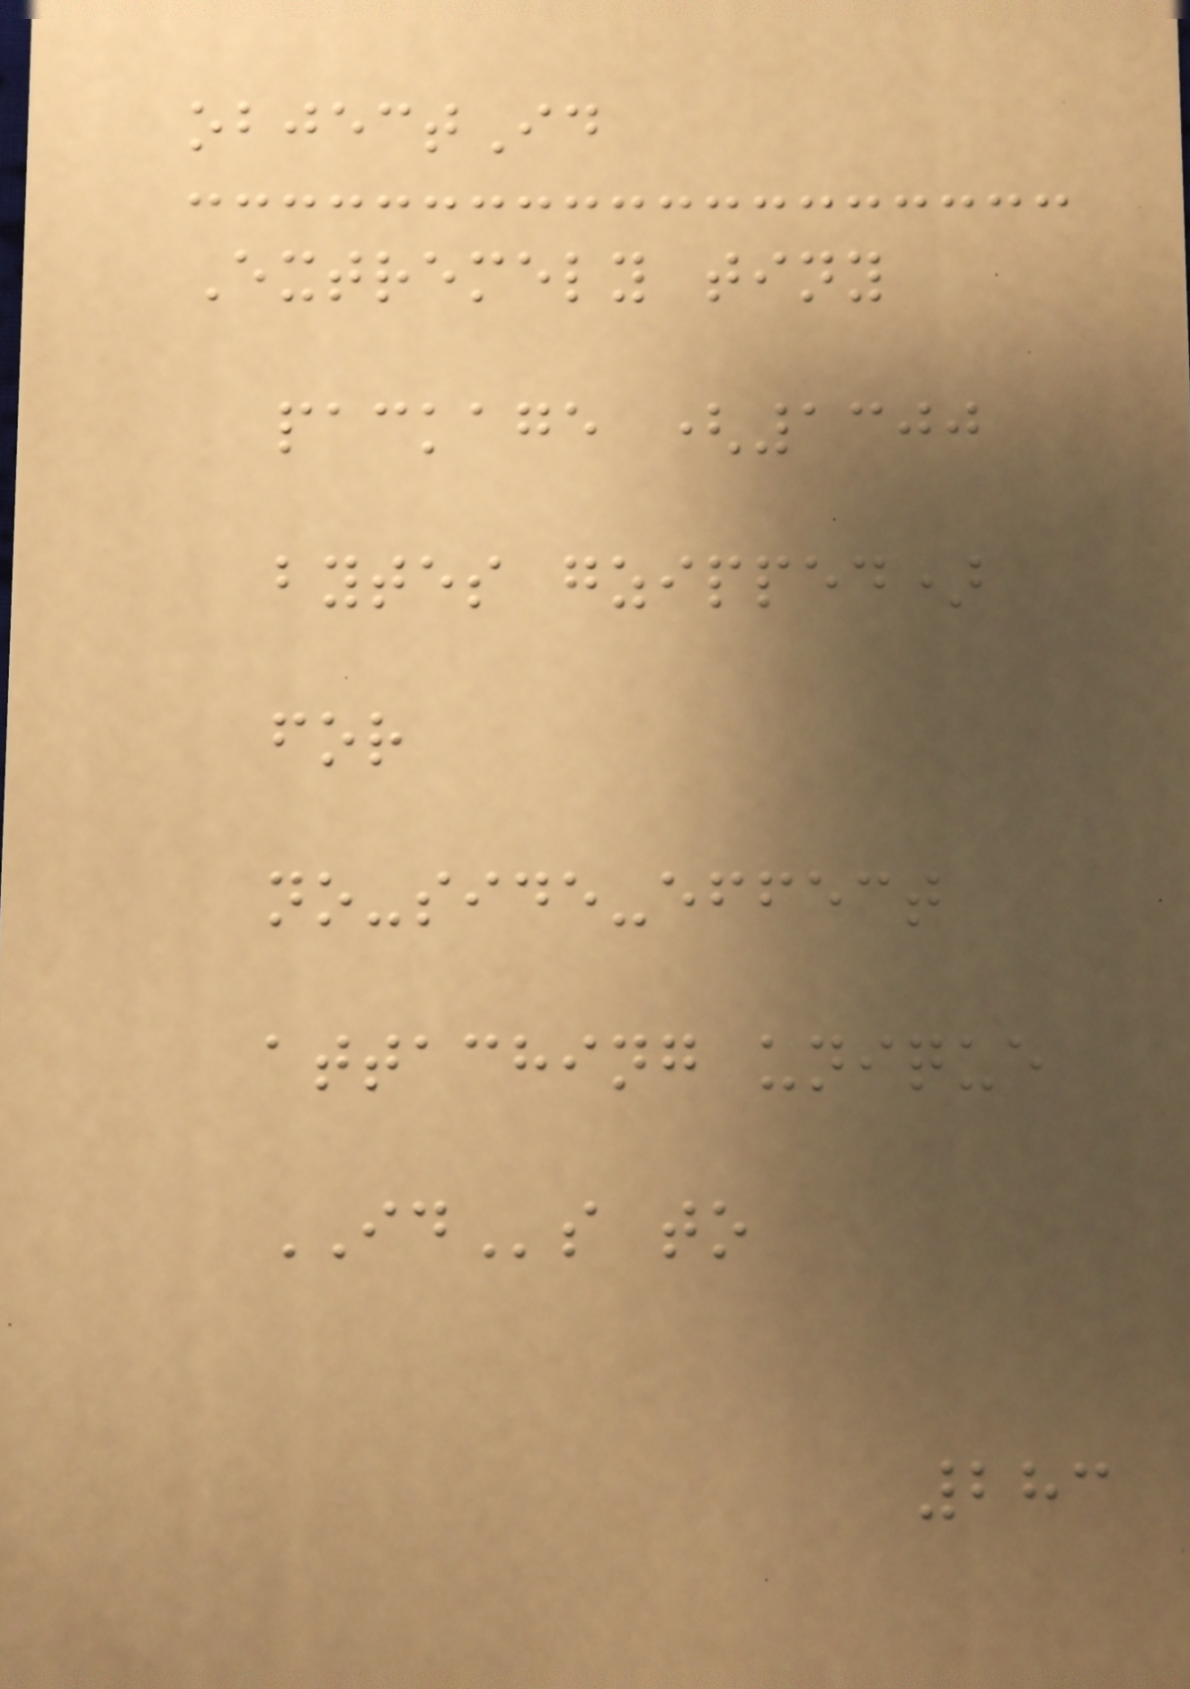objectId
Extremely tiny
package (1300
bytes gzipped)
for
no-side-effect
attaching unique
IDs to
283
